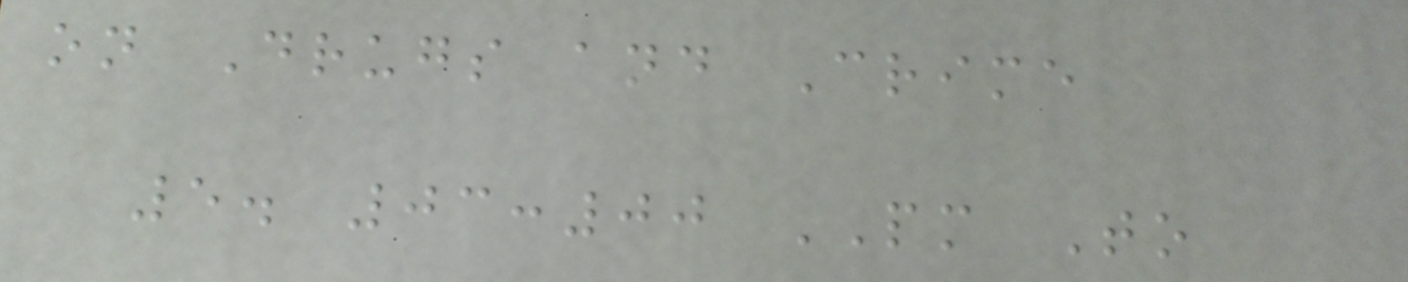on Drugs and Crime
5. 03:00 PM To
